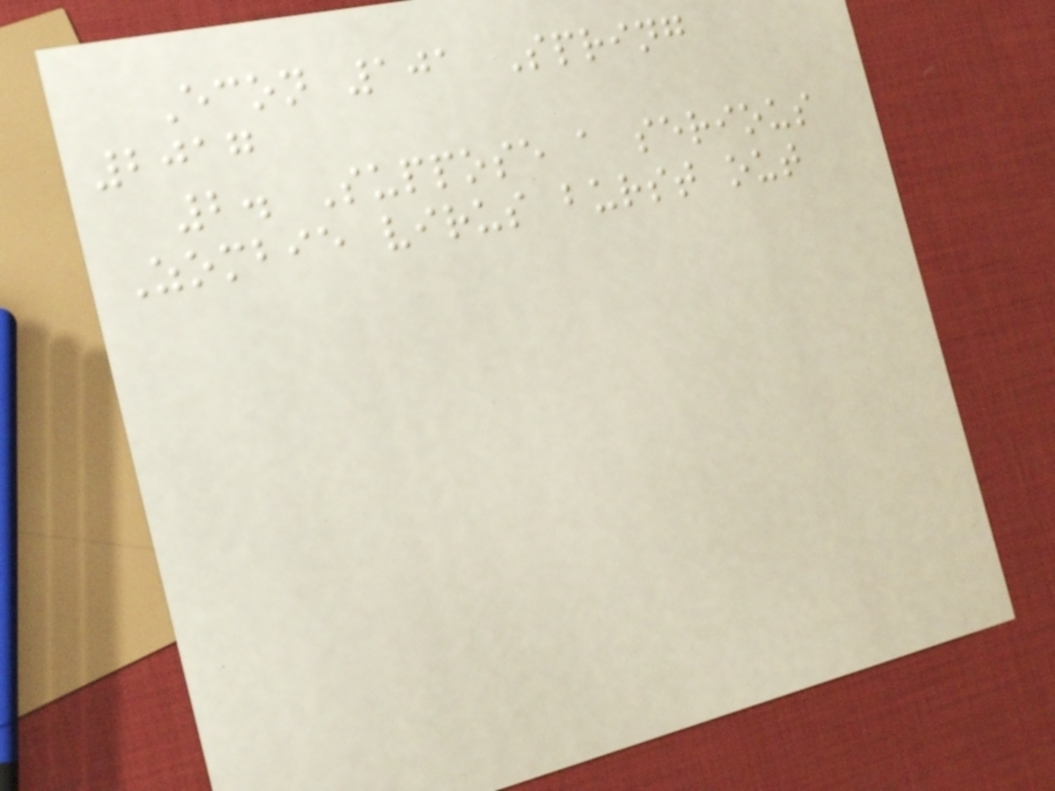Econ 101 Spring
2017
2. Suppose a serious
Zombie virus burst out
